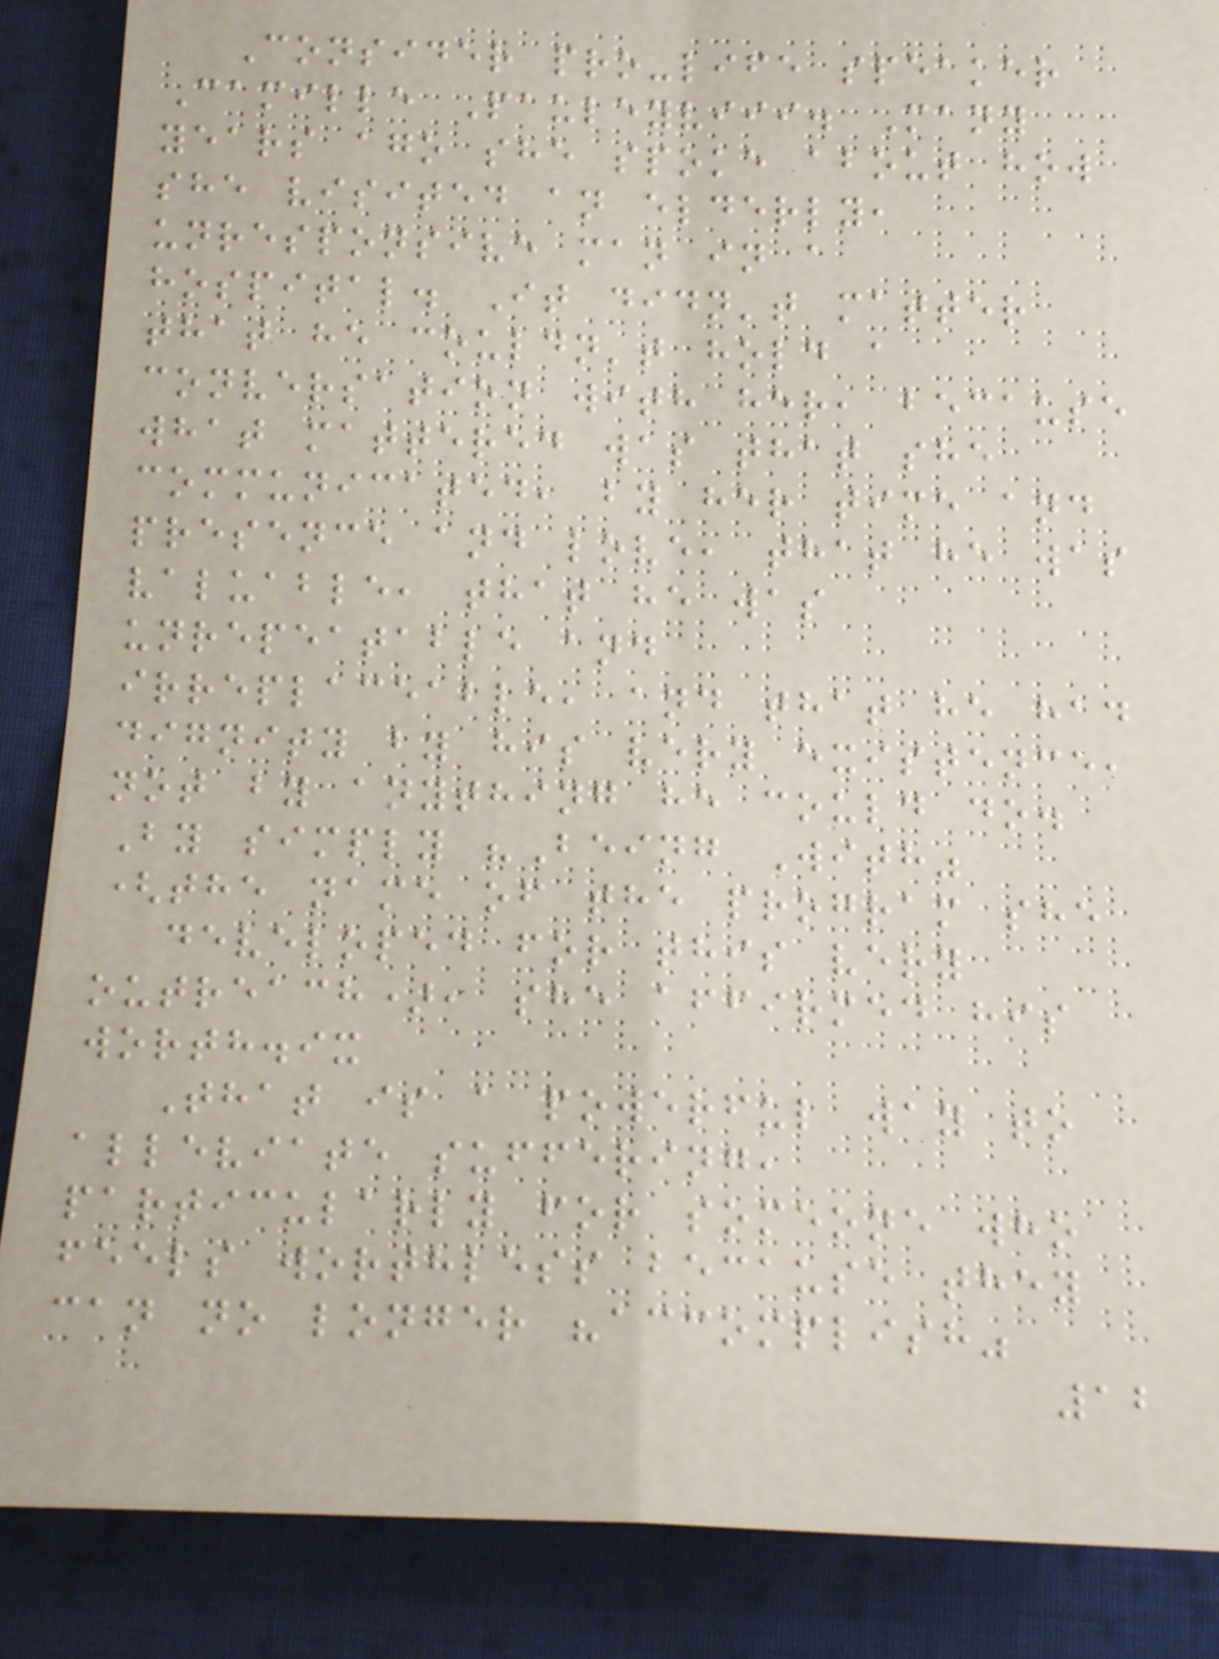Consider pro-life speaker
Camille Pauleyviii. Many
years ago she spoke about how
she visited an elderly,
unresponsive man in a
hospital. It didn't matter
that he couldn't hold a
conversation with her, because
what mattered was that she
communicated, by her time and
presence and love, that he was
valuable, that he was
unrepeatable and
irreplaceable, and that he had
dignity by his very existence,
not by anything he could do.
By simply "Being With"
(the name of the program she
developed for this very
outreach), she affirmed his
worth.ix
That is a powerful way to
alleviate suffering,
particularly for someone who
feels worthless because they
can no longer "accomplish"
12
